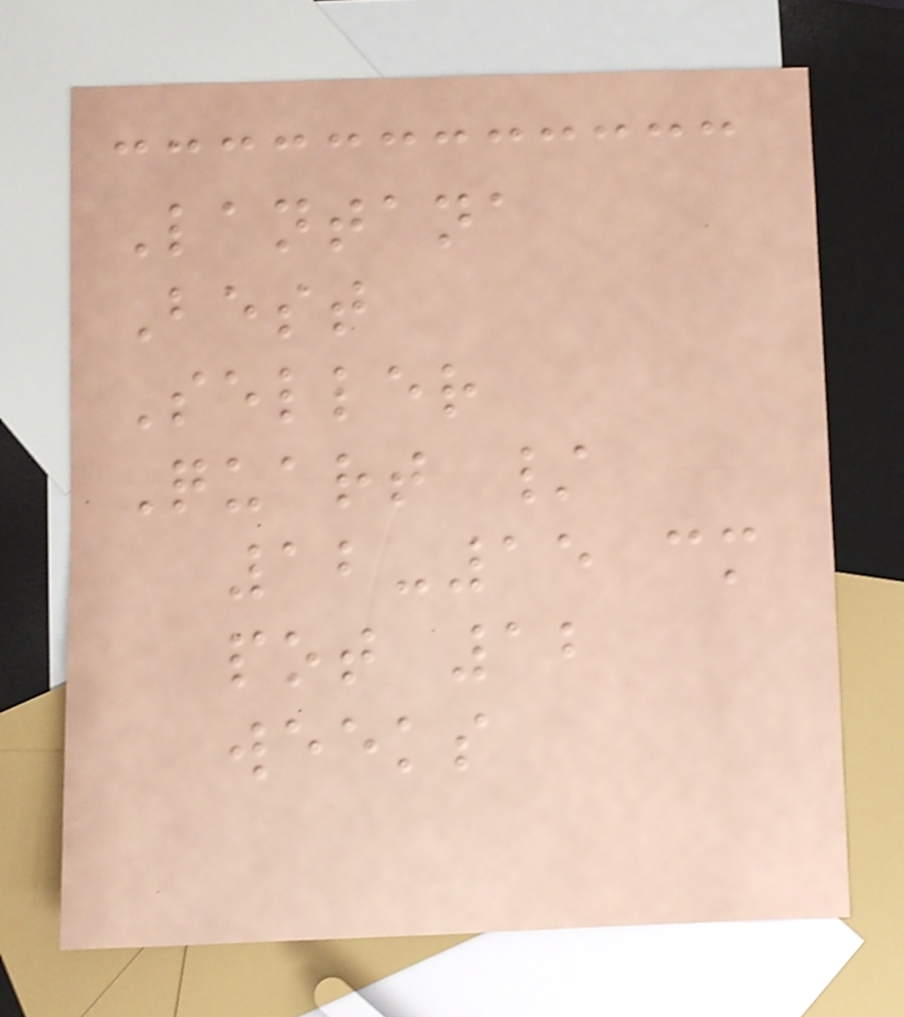Lantana
Best
Seller
Quart /
12-15 cm
pot 12
weeks
